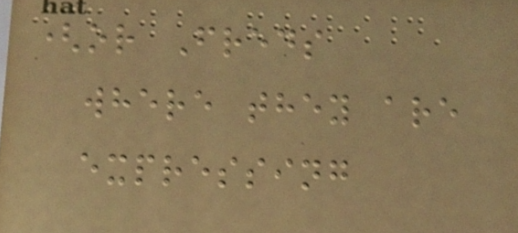(or Freds
where they are
expressing
